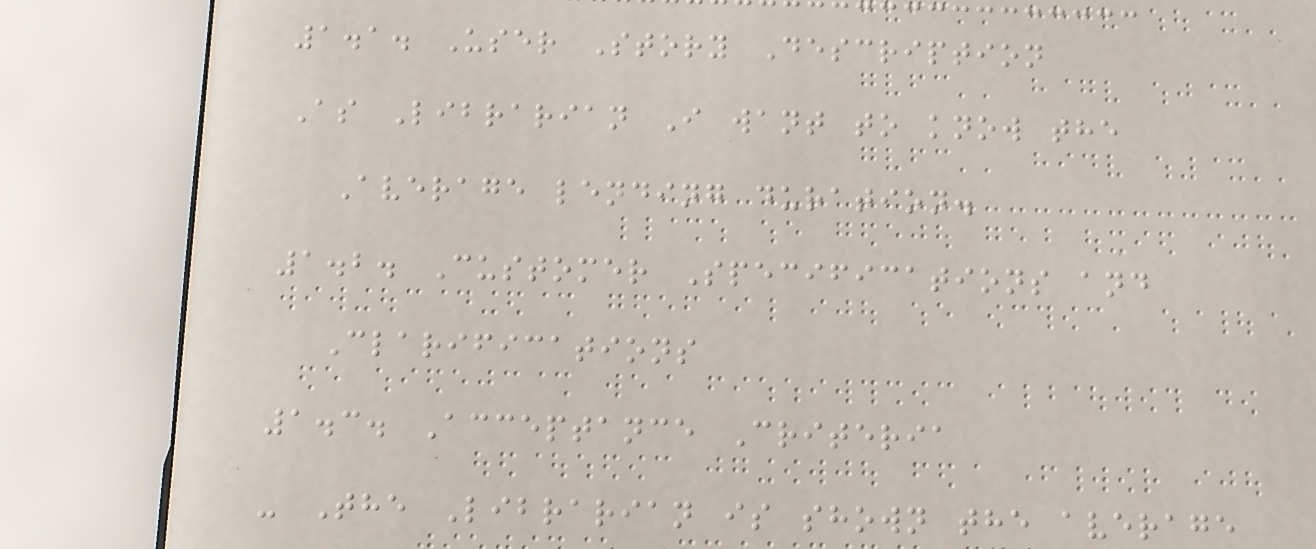1.1. User Story Description
As Librarian I want to know the
Average lending duration.
1.2. Customer Specifications and
Clarifications
1.3. Acceptance Criteria
- The Librarian is shown the average
